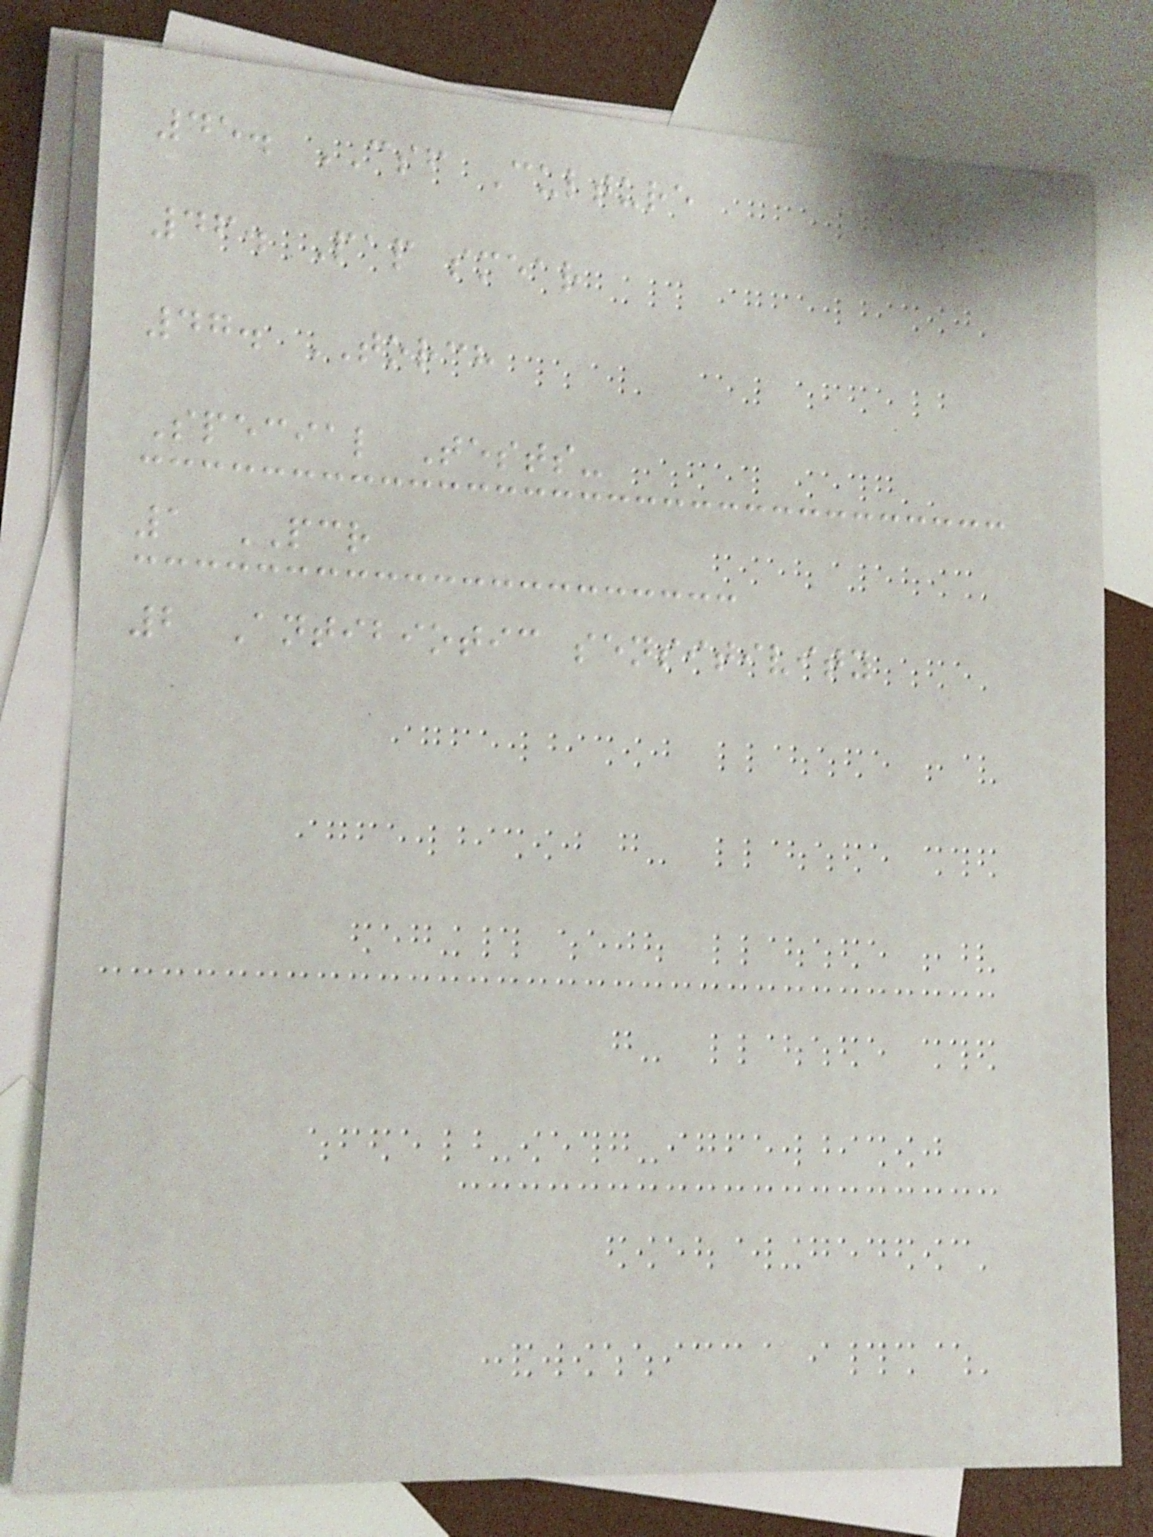45. CSF Culture
46. Pap smear
47. TORCH
Special Tests-
1 PCR
2 Antibiotic sensitivity
